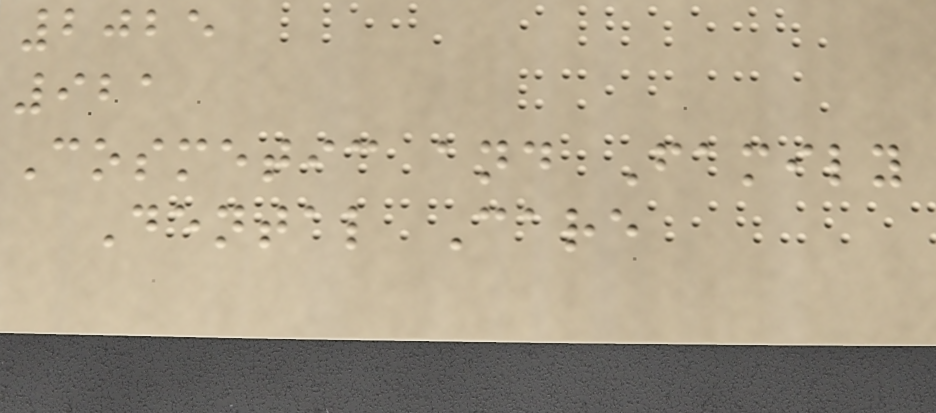2025
921
Cosmetic and Family
Dental Care
